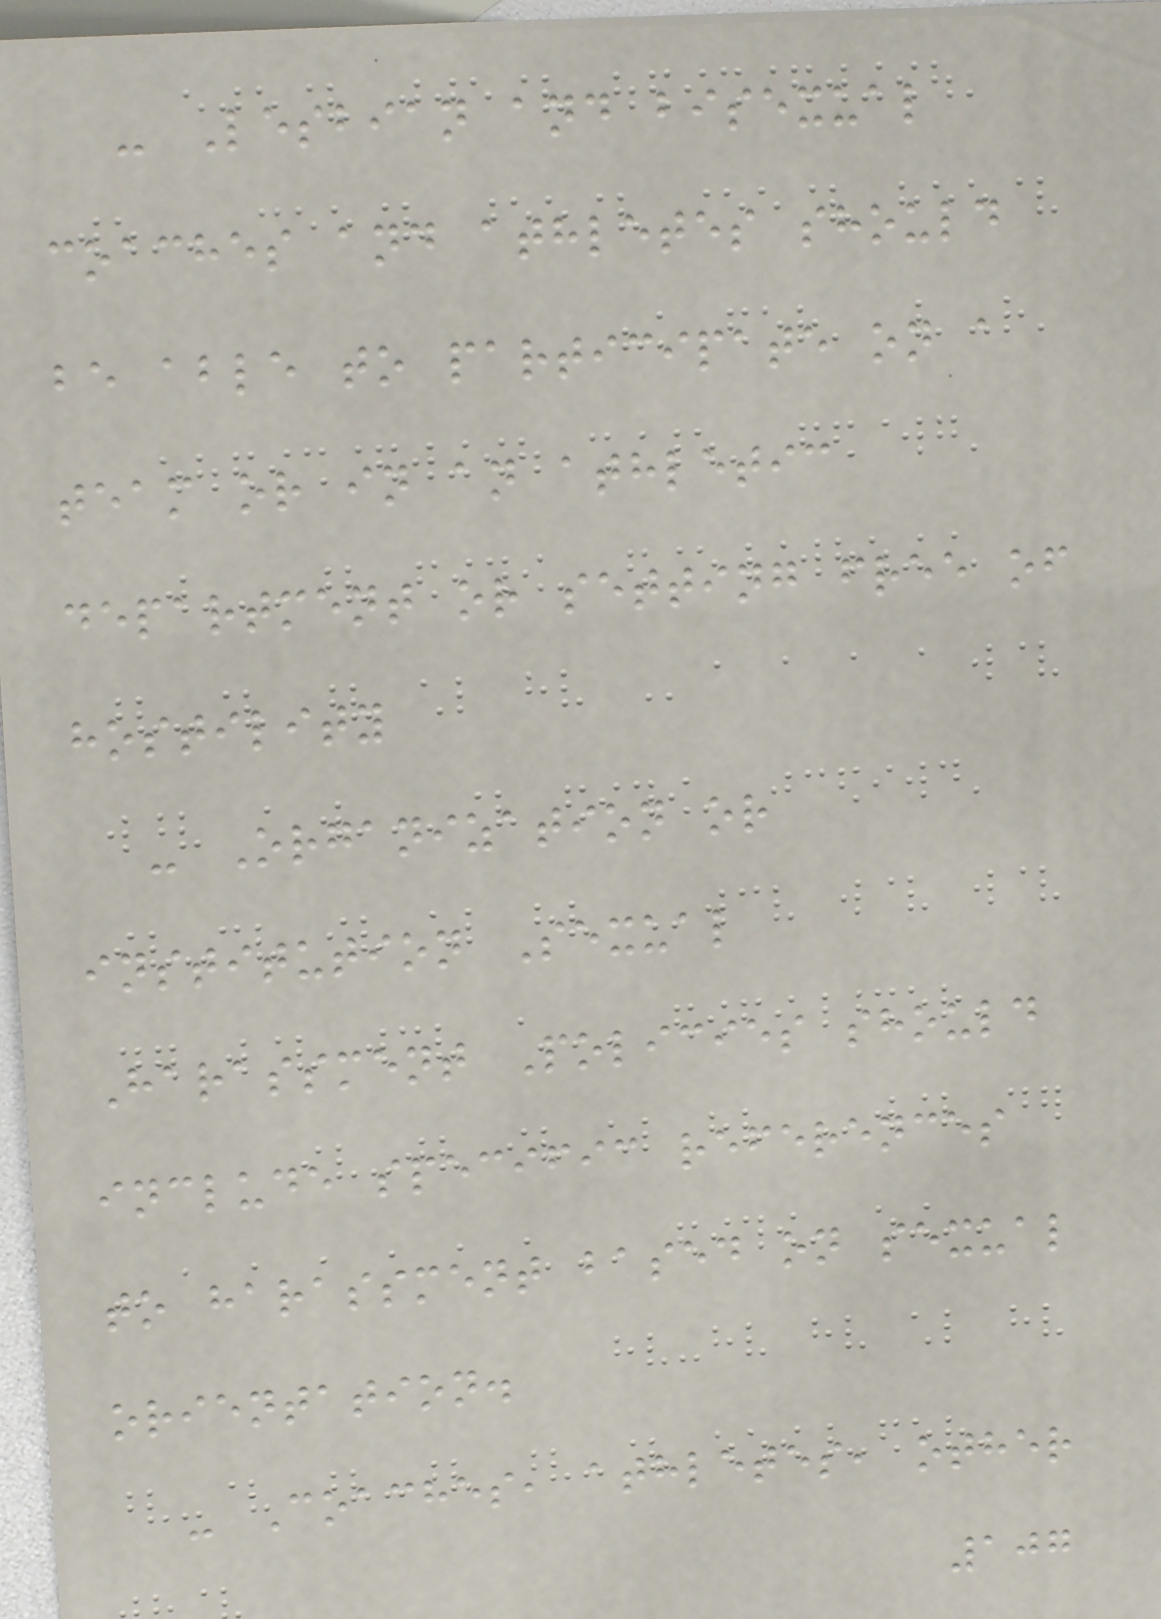- Lesbian and bisexual
coaches and athletes should
be able to participate on a
team or in an athletic
department or setting free of
hostility
- Organization or
institution Sexual
Harassment Policies should
include specific references
to harassment based on sexual
orientation.
- Coaches, athletes, other
107
